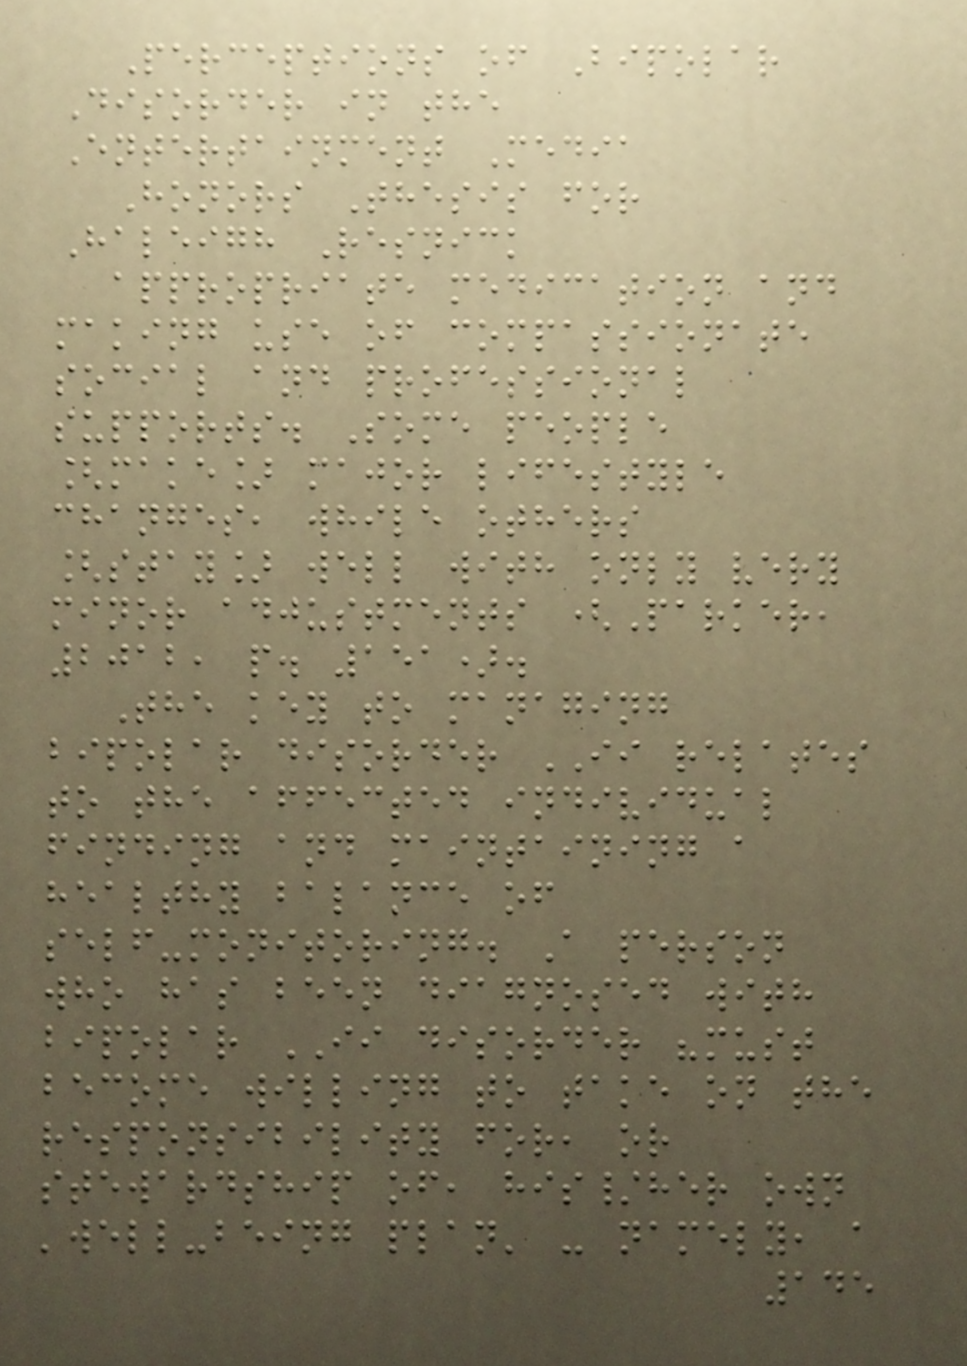Perceptions of Bipolar
Disorder in the
Entertainment Media
Honors Thesis for
Haleigh Resnick
appropriate medication and
making use of compassionate
social and professional
supports. Some people
[make] major lifestyle
changes, while others
[stay] well with only very
minor adjustments (Parker,
2012, p. 151).
The key to managing
bipolar disorder II relates
to the affected individual
finding and maintaining a
healthy balance of
self-monitoring. A person
who has been diagnosed with
bipolar II disorder "must
become willing to take on the
responsibility for, or
stewardship of, his/her own
'well-being plan' - namely, a
145
